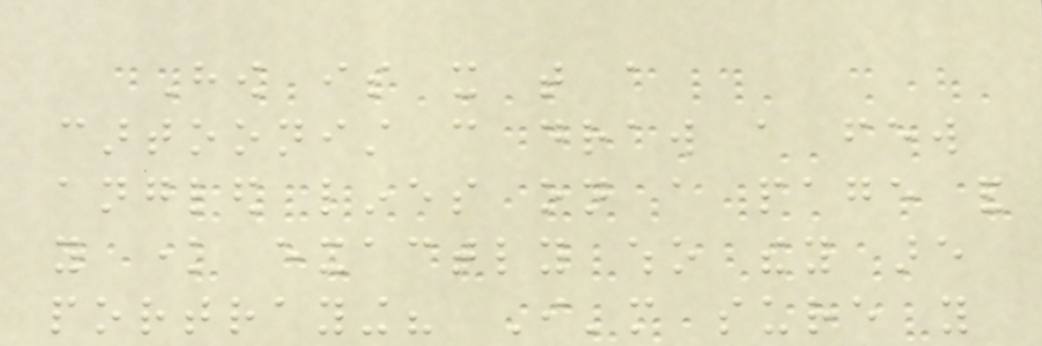How is it that a
cartoonist can draw a few
angled lines on a page and
you know exactly who they are
portraying? I'm sure you
